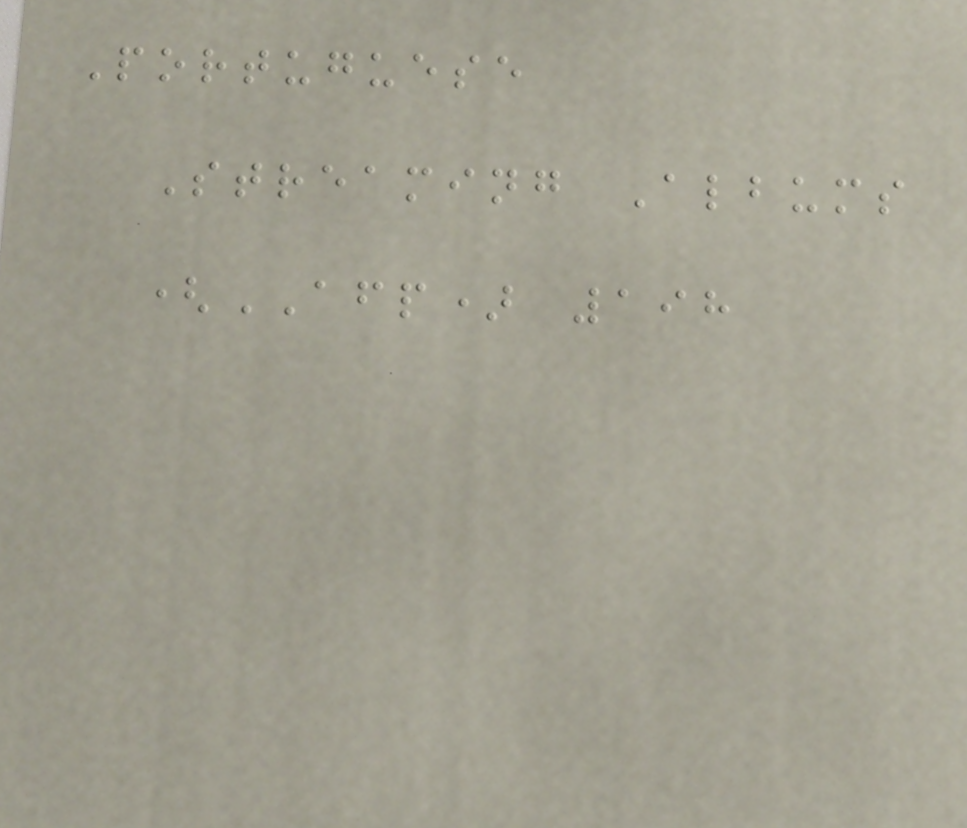Portuguese
Streaming Albums
(AFP) 198
